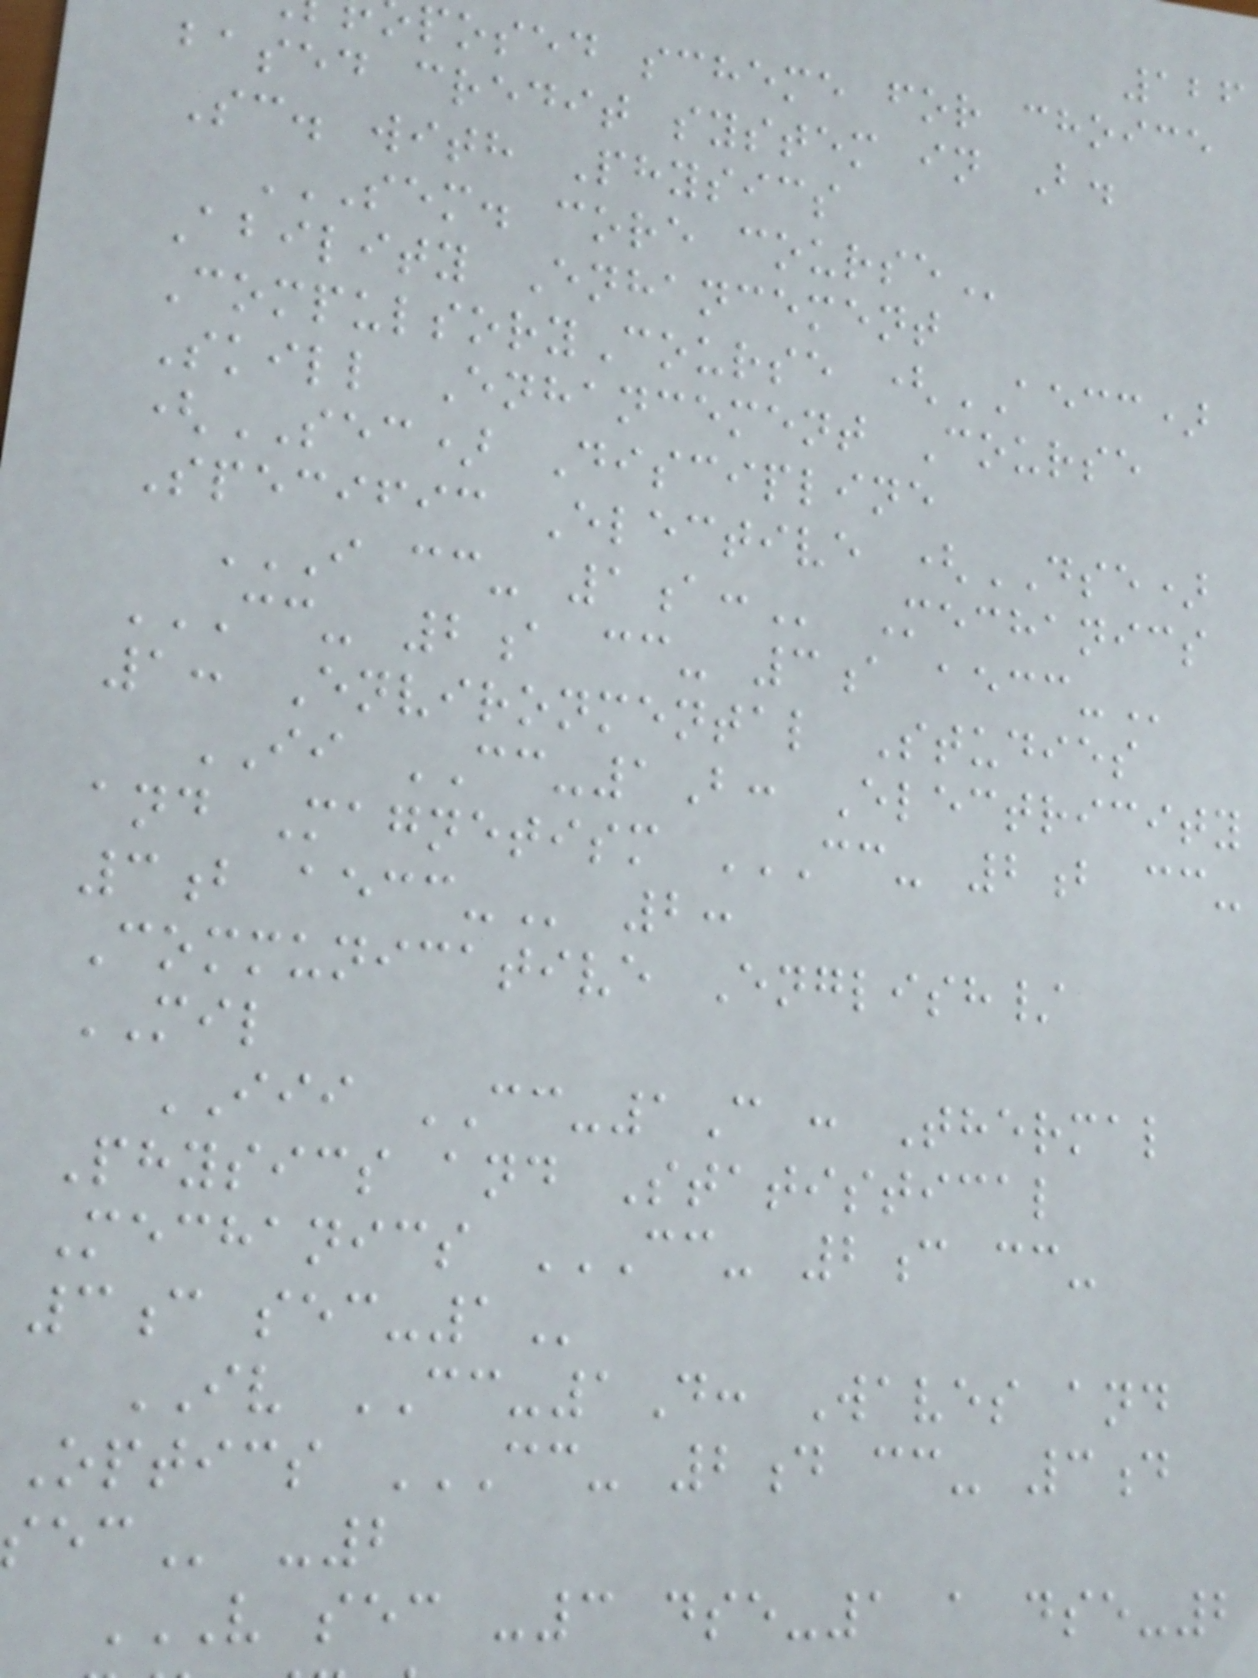126
posed scheme for choice
based credit system in B.
Sc. with Physics
SEM. CORE COURSE
Ability Enhancement
CompulsoryCourse (AECC)
Skill Enhancement Course
(SEC) Discipline
Specific Elective (DSE)
I CC- 1A: Mechanics
CC- 2A CC- 3A AECC-
1: Environmental Studies
II CC-1B: Electricity
and Magnetism CC- 2B CC-
3b
Communicative English/
MIL
III CC-1C : Thermal
Physics and Statistical
Mechanics CC- 2C CC-
3c
IV CC-1D: Waves and
Optics CC- 2D CC- 3D
V SEC -3 DSE-1 A DSE-2
